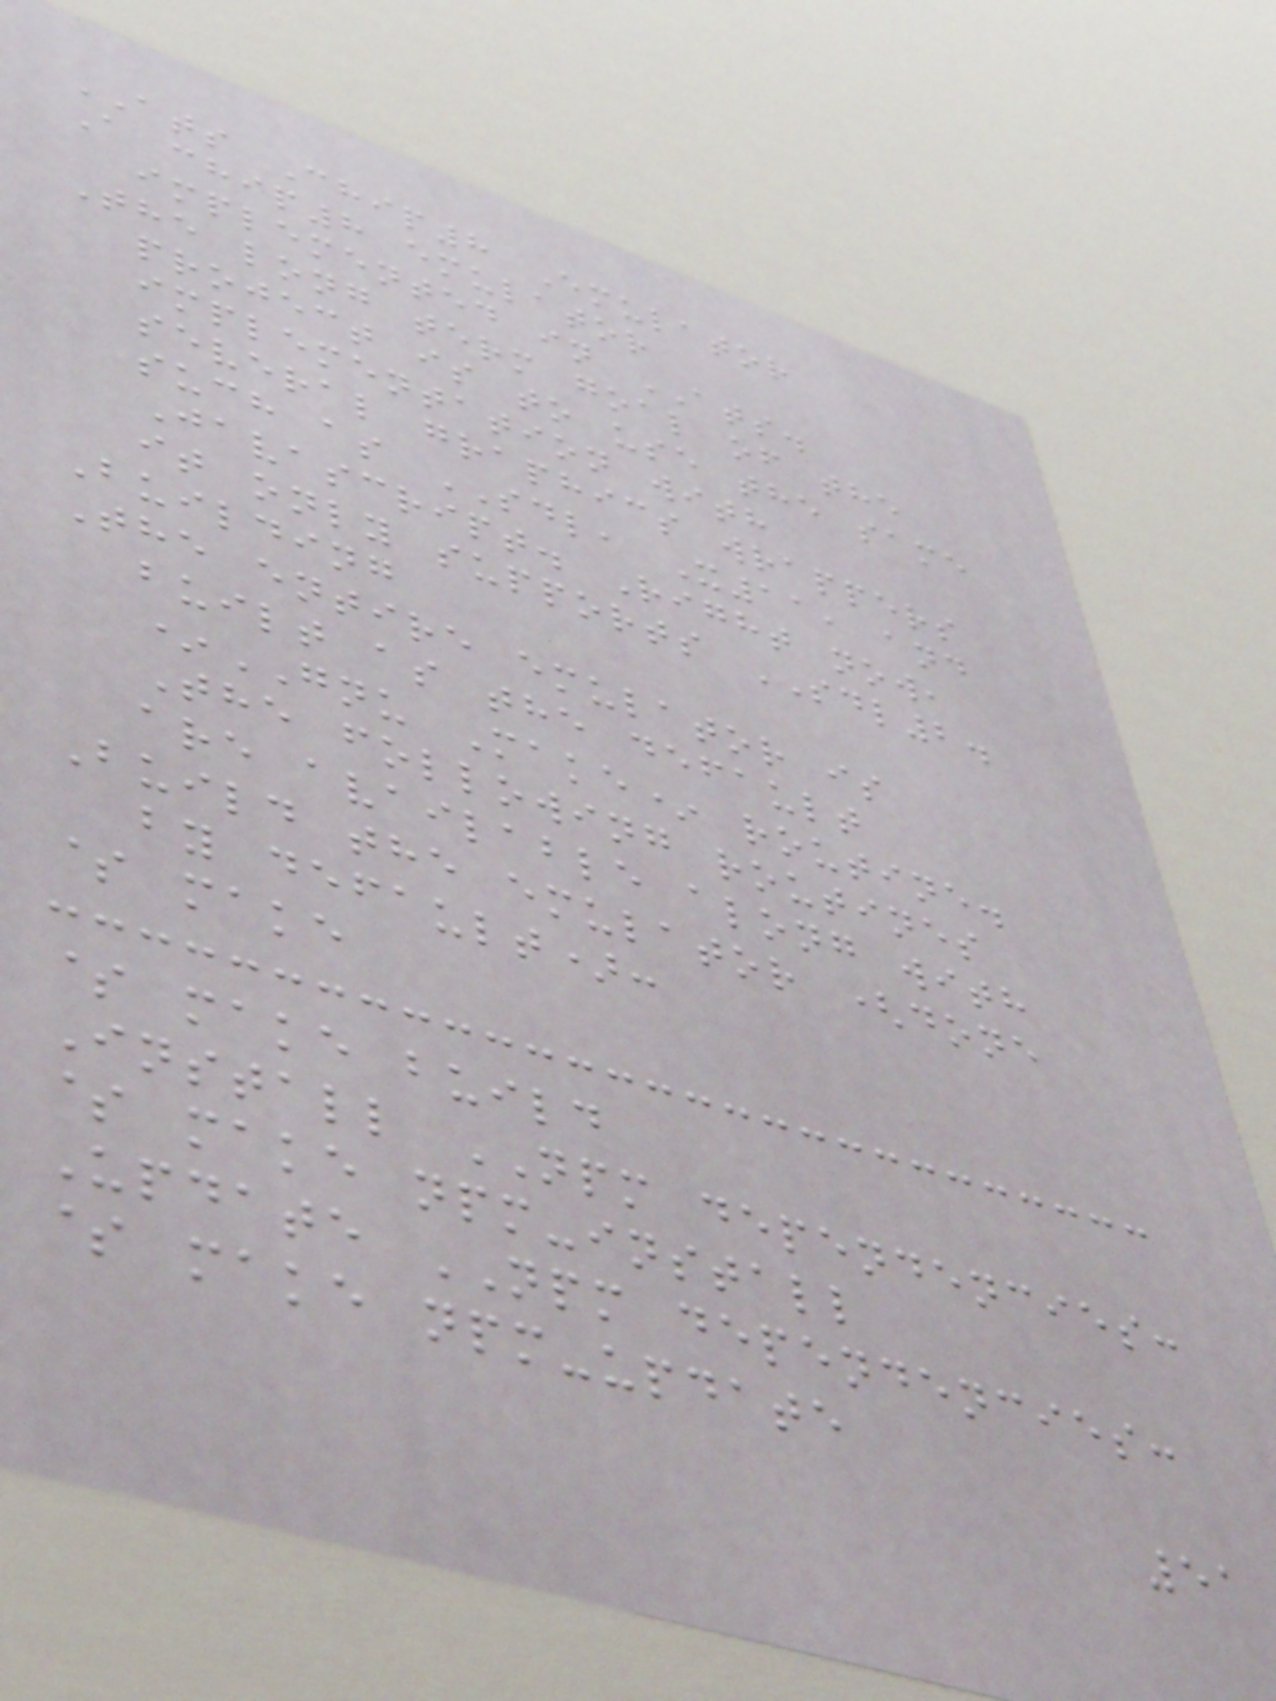ATS Chip8 Emulator
A chip8 emulator
implemented in ATS.
The long term goal of the
project is to use the same
implementation with
several graphics wrappers
such as SDL, X11, and
Javascript. Right now,
it only supports SDL2.
Building
The entire emulator is
built as the default
*GNU Make* routine.
The following routines
are available along with
Build the emulator (done
by default):
$ make
$ make build
Install NPM dependencies:
$ make npm-install
Update NPM dependencies:
$ make npm-update
51
